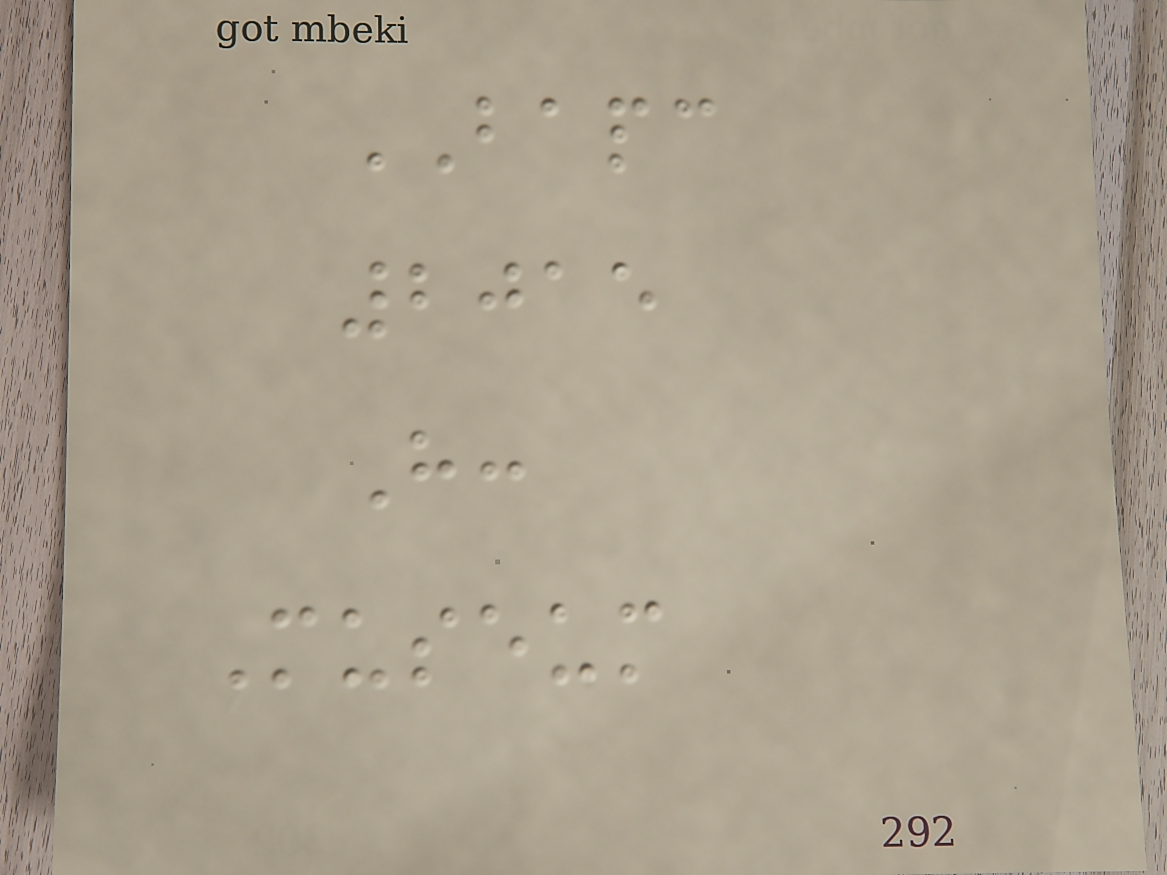BAPC
2015
H:
Museum
